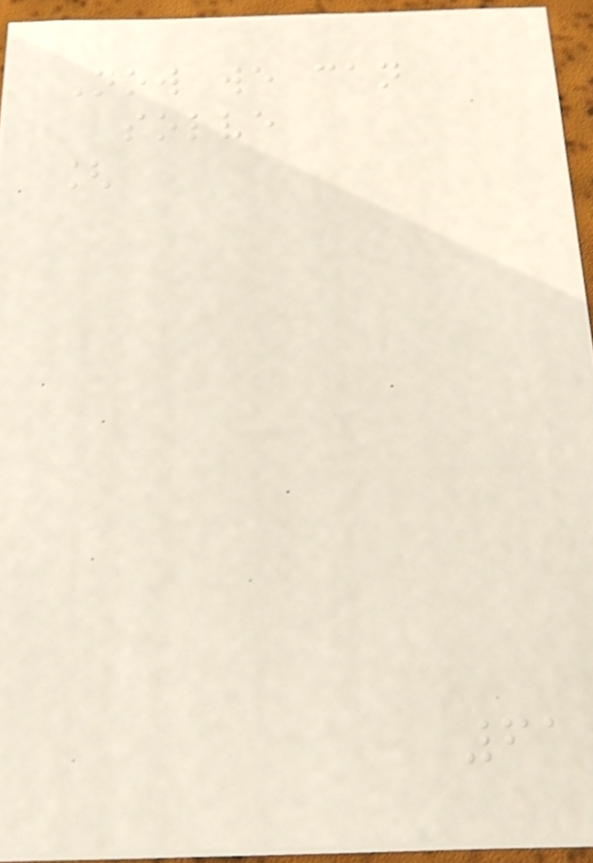Now we can
solve
[
61
